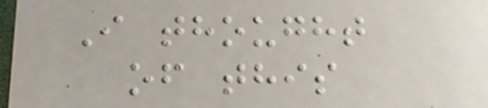I thought
of this
